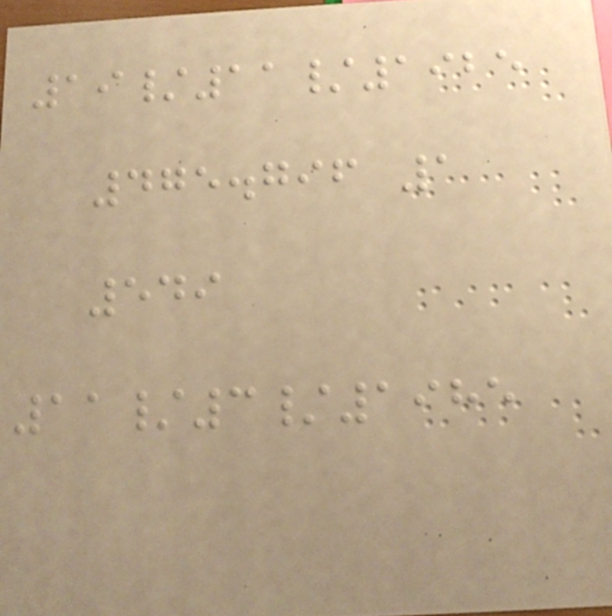19/11/1925
475.796 1
549
11/3/1985
